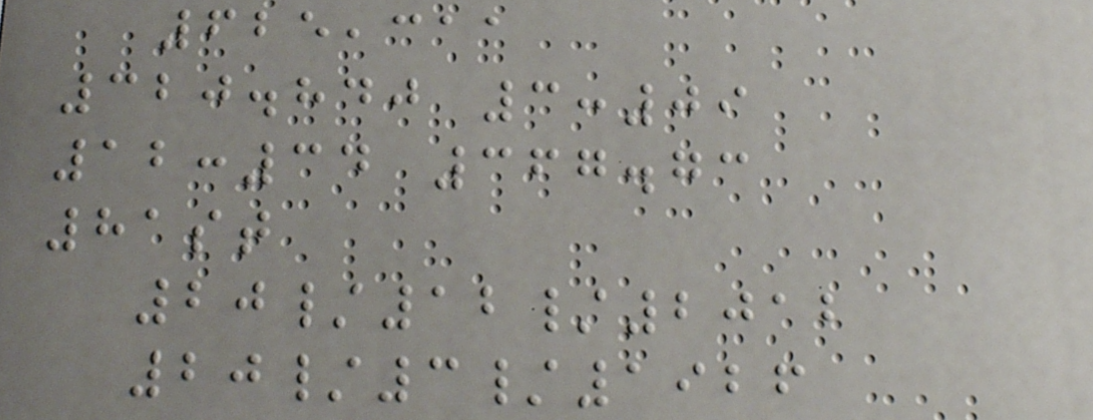625,311
320.840 3:09
12:34 367.73
81st
20/12/2012
20/3/1926
